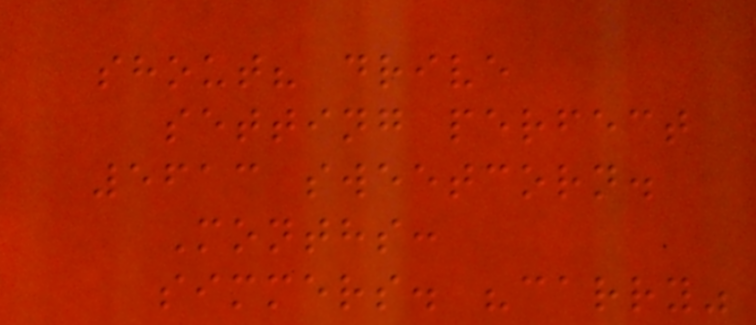shout? drive
setting perfect
5613 sweetcorn.
Months:
simmers. "carry"
